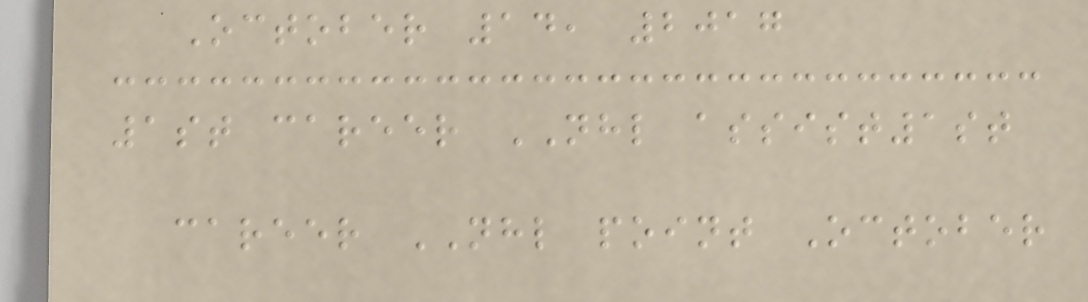October 14, 2017
1st career NHL assist1st
career NHL point October
